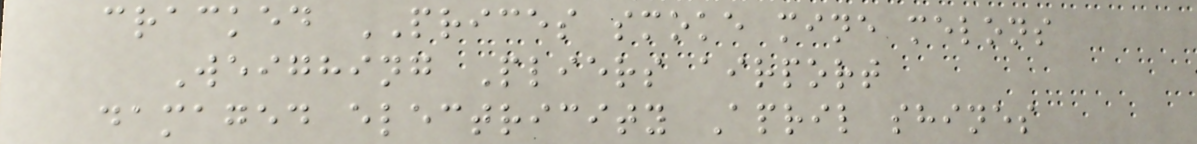cracked PRICES smoke mine melons
Weighing Pliers airport
damaged electricity April shines
